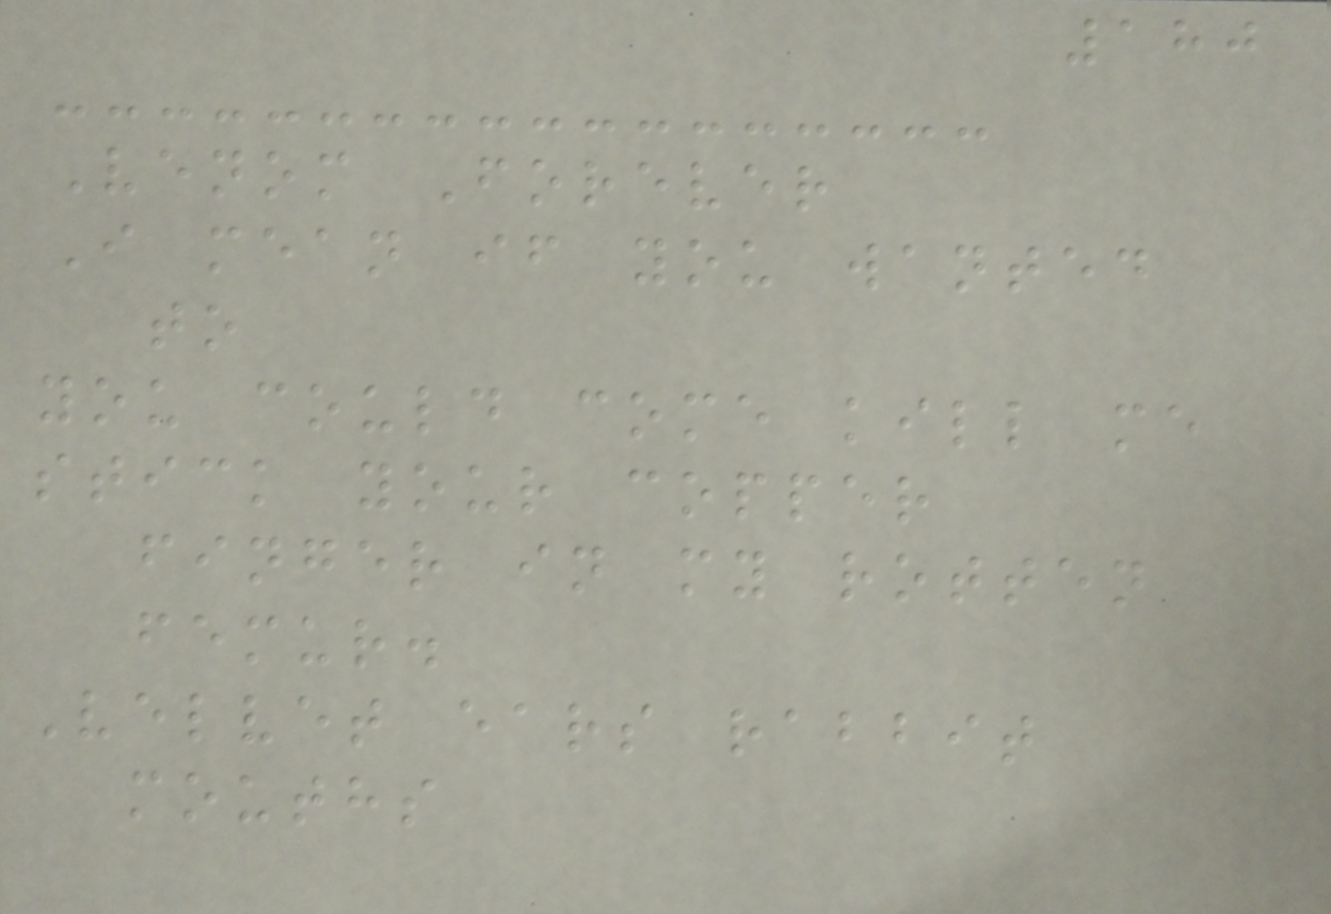180
Venom Forever
I mean if you wanted
to
you could come kill me
stick your copper
finger in my rotten
femur.
Velvet ears rabbit
mouths
